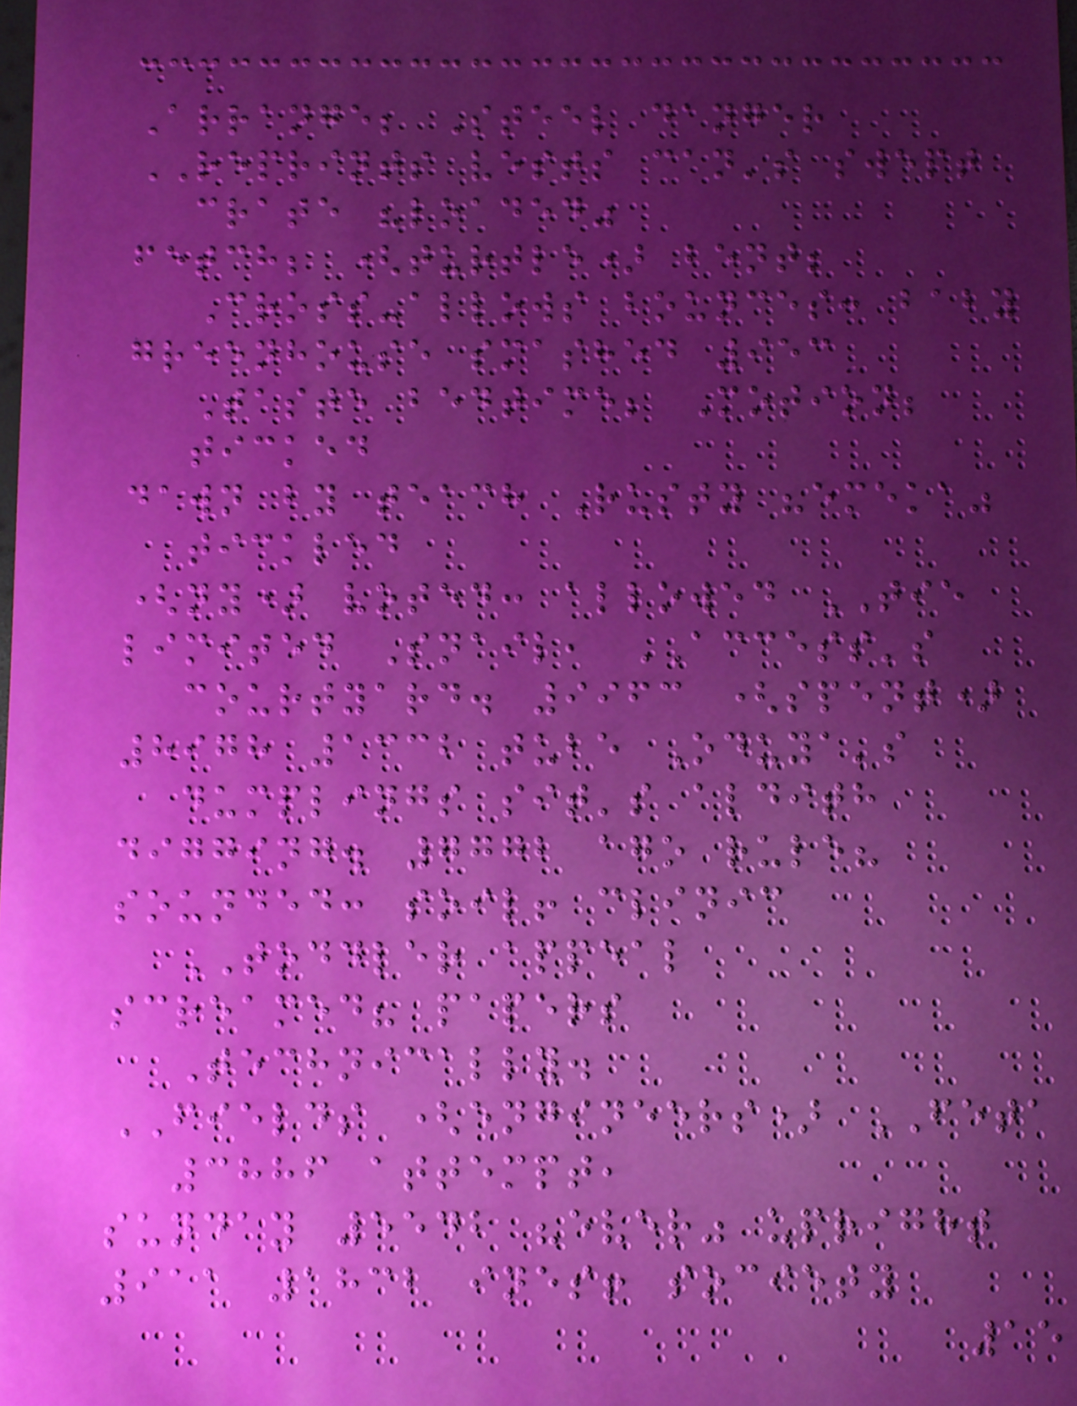Arrange; Steel danger
REPRINTS vests can's swept
crate "loaded"
fetch; (turtle) bent;
Cross-allows bounces: baby
greenhouse smashed 953
Taste bedtime; Motion;
ticked
dawn by teach Rusty "emeka"
tickled
(ny) voted: allowed TIE
limited Snail, ACCESS's
courtyard. 9963 (spent)
8978 1332 tube Oduya's
dumplings sit's aldith
digging. 7772 ago rule?
sounded: soil! clinic
TODDLER appeal
screamed? papers
Technically.
FIELDS (engineers) FETA
3886 attempt,
sunday 5542 "ever" upright
911 1832 ines! society
15
